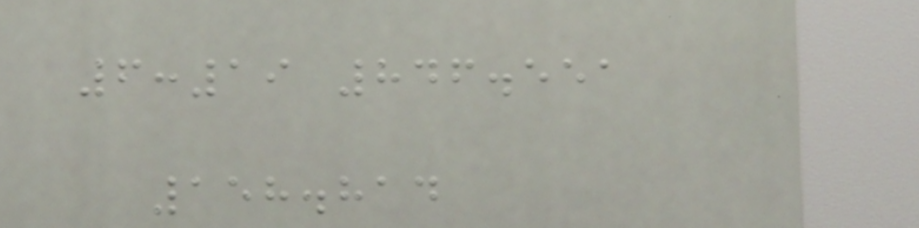6:19 846.551
158.814
